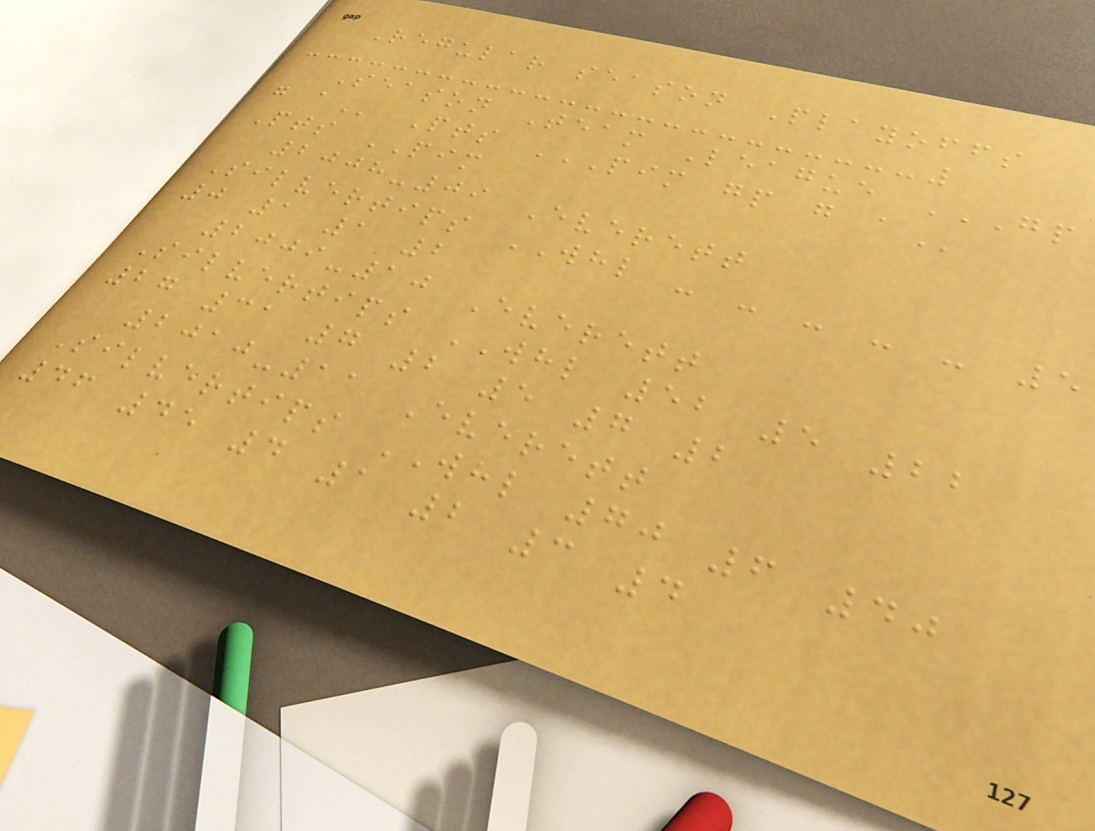Regular season Playoffs
Season Team League GP
G A Pts PIM GP G A
Pts PIM
2008-09 Everett
Silvertips WHL - - - - - 5
0 1 1 2
2009-10 Everett
Silvertips WHL 52 5 22
27 31 7 2 5 7 2
2010-11 Everett
Silvertips WHL 70 6 40
46 45 4 1 2 3 4
